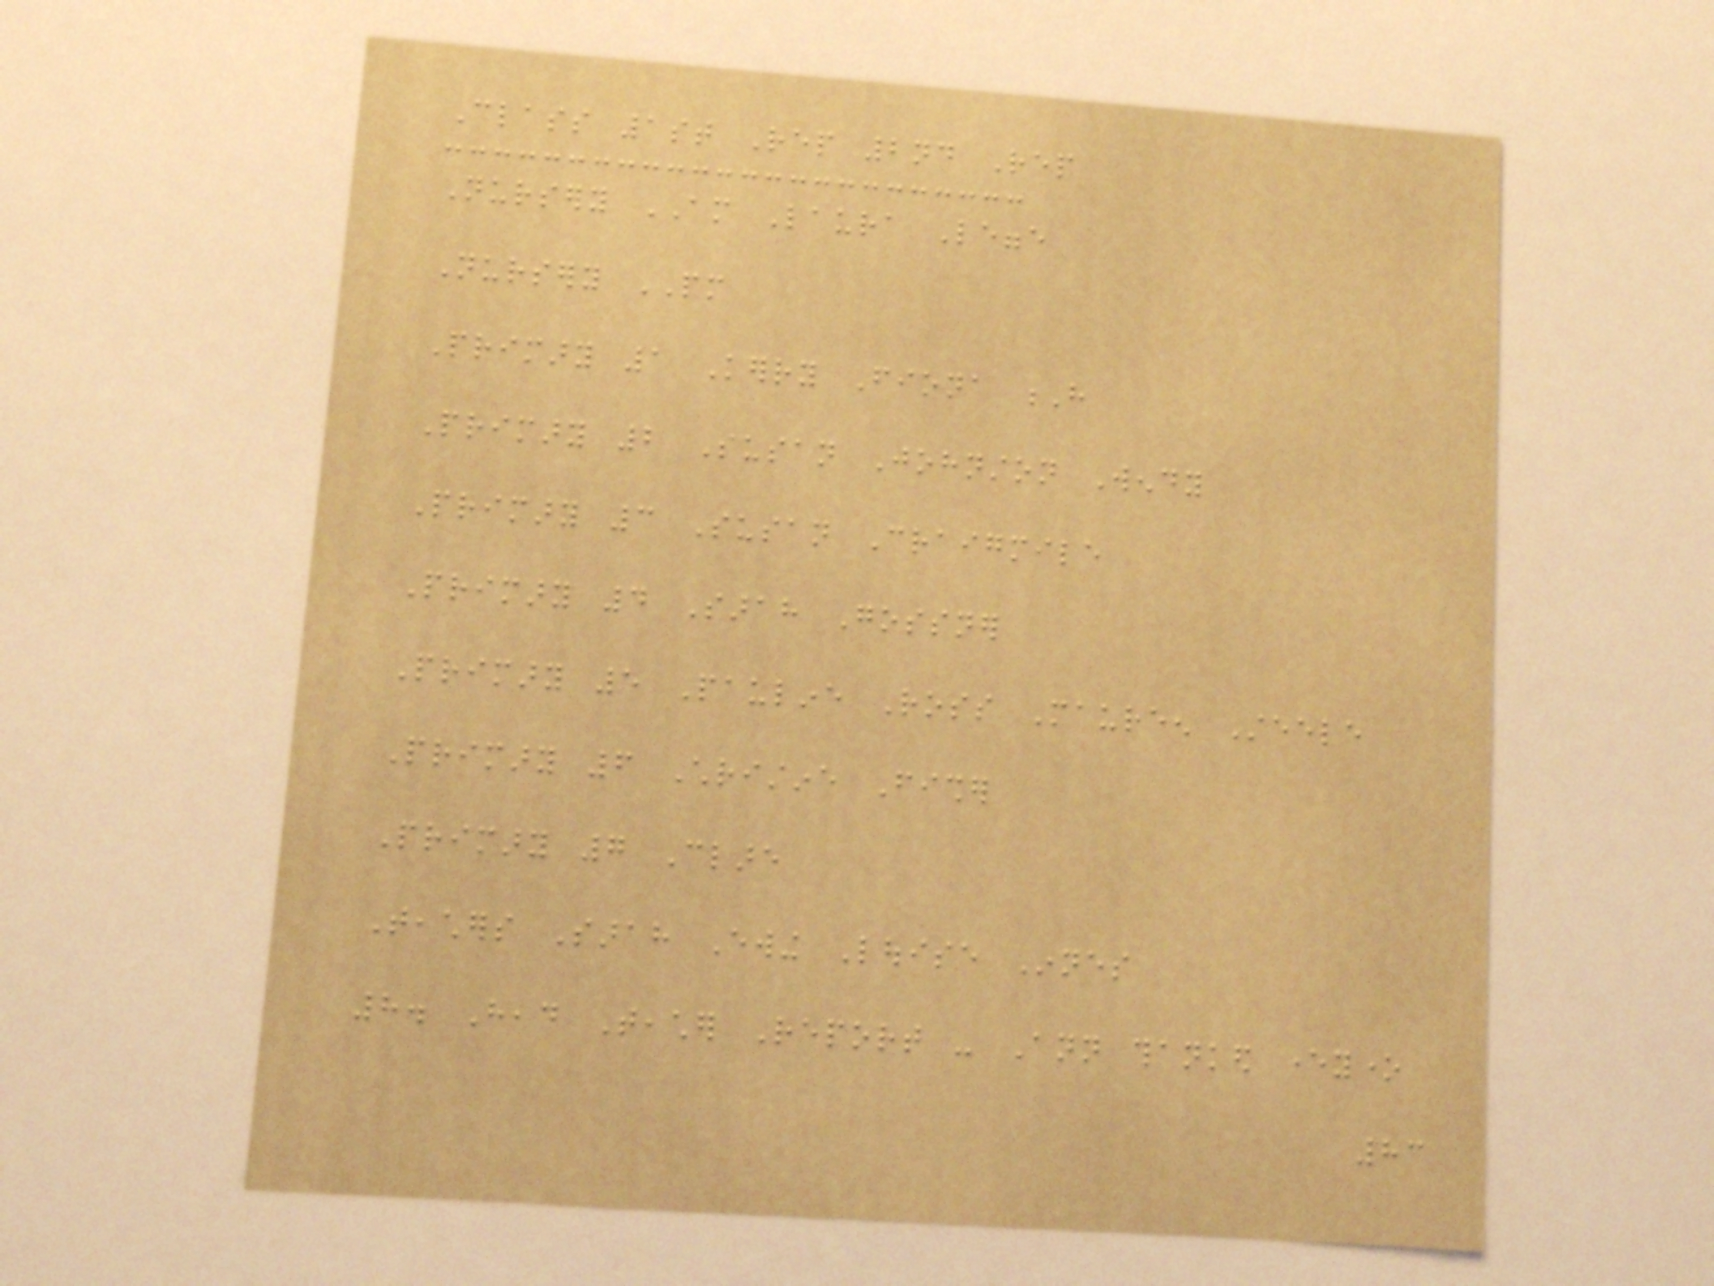Class 1st Rep 2nd Rep
Nursery AM Laura Legge
Nursery PM
Primary 1 Kerry Fiona H
Primary 2 Susan Johnston Wendy
Primary 3 Susan Craigmile
Primary 4 Sarah Gossner
Primary 5 Pauline Ross Maureen Steele
Primary 6 Christine Fisher
Primary 7 Clare
Teachers Sarah Ewing Louise Innes
8. Head Teacher Report - Ann thanked everyone
83
